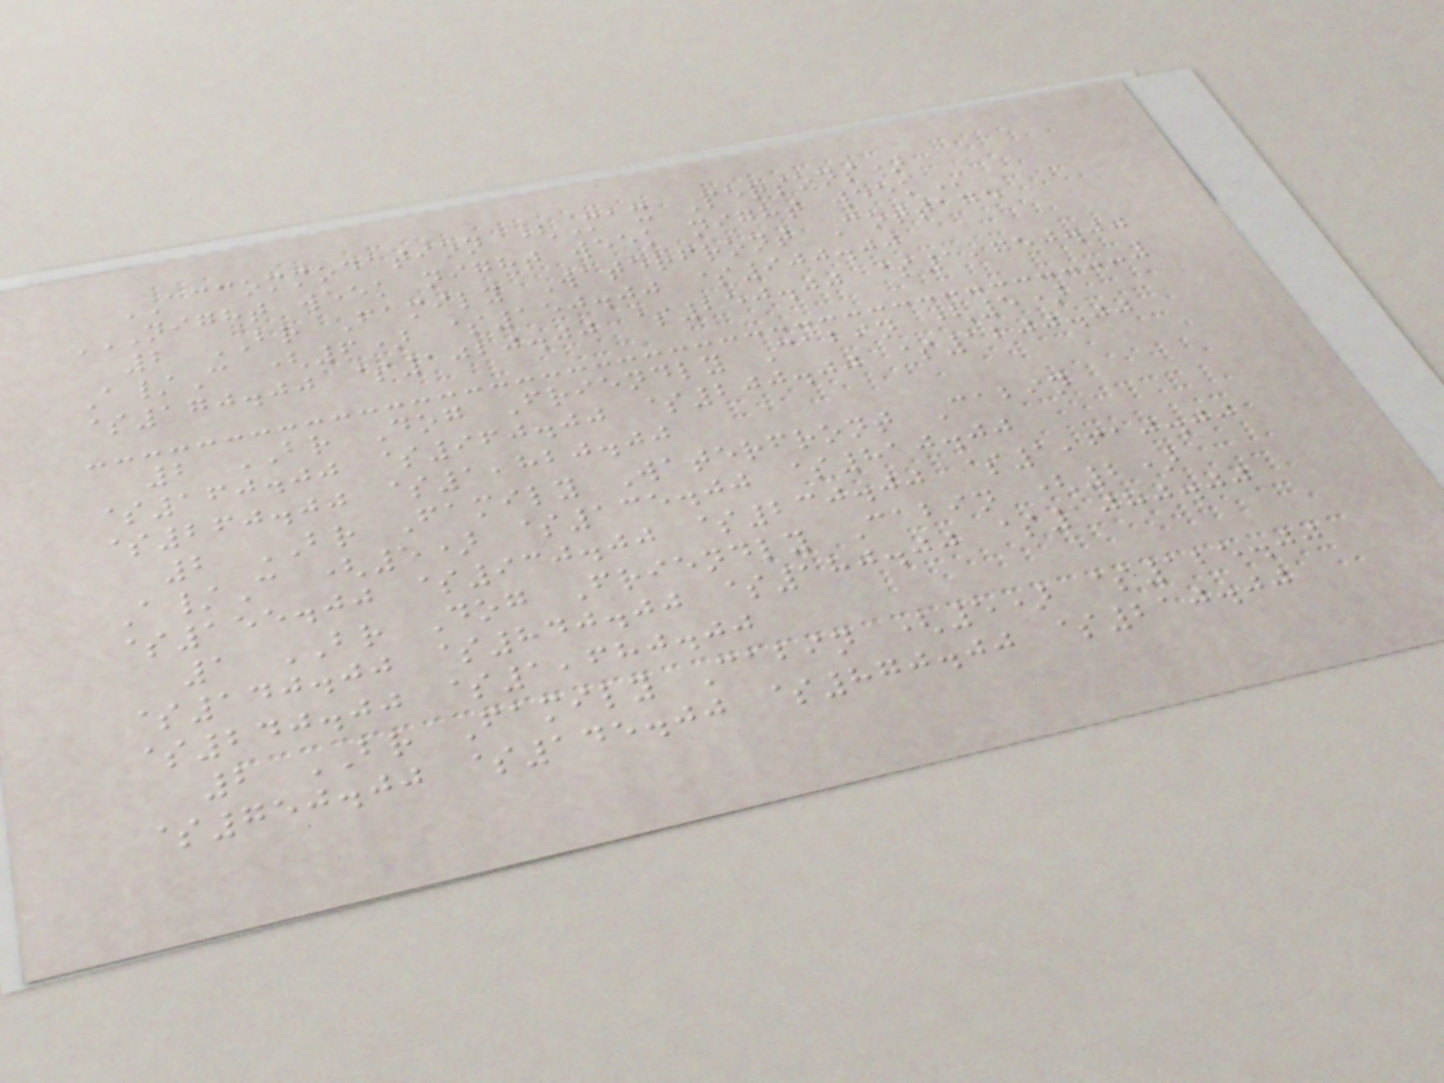ACCOMMODATION (Max Persons)
NIGHT WEEK NIGHT WEEK NIGHT WEEK
2 BR Family Waterfront Cottage
A/C (6) $150.00 $900.00
$170.00 $1020.00 $250.00 $1,750.00
2 BR Dog Friendly Cabin (5)
$160.00 $960.00 $200.00 $1200.00
$260.00 $1,820.00
2 BR Family Waterfront Cabin
A/C (5) $135.00 $810.00
$155.00 $930.00 $230.00 $1,610.00
1 BR Dog Friendly Cabin (2)
$140.00 $840.00 $180.00 $1080.00
$240.00 $1,680.00
2 BR Family Cabin (5) $125.00
$750.00 $145.00 $870.00 $210.00
